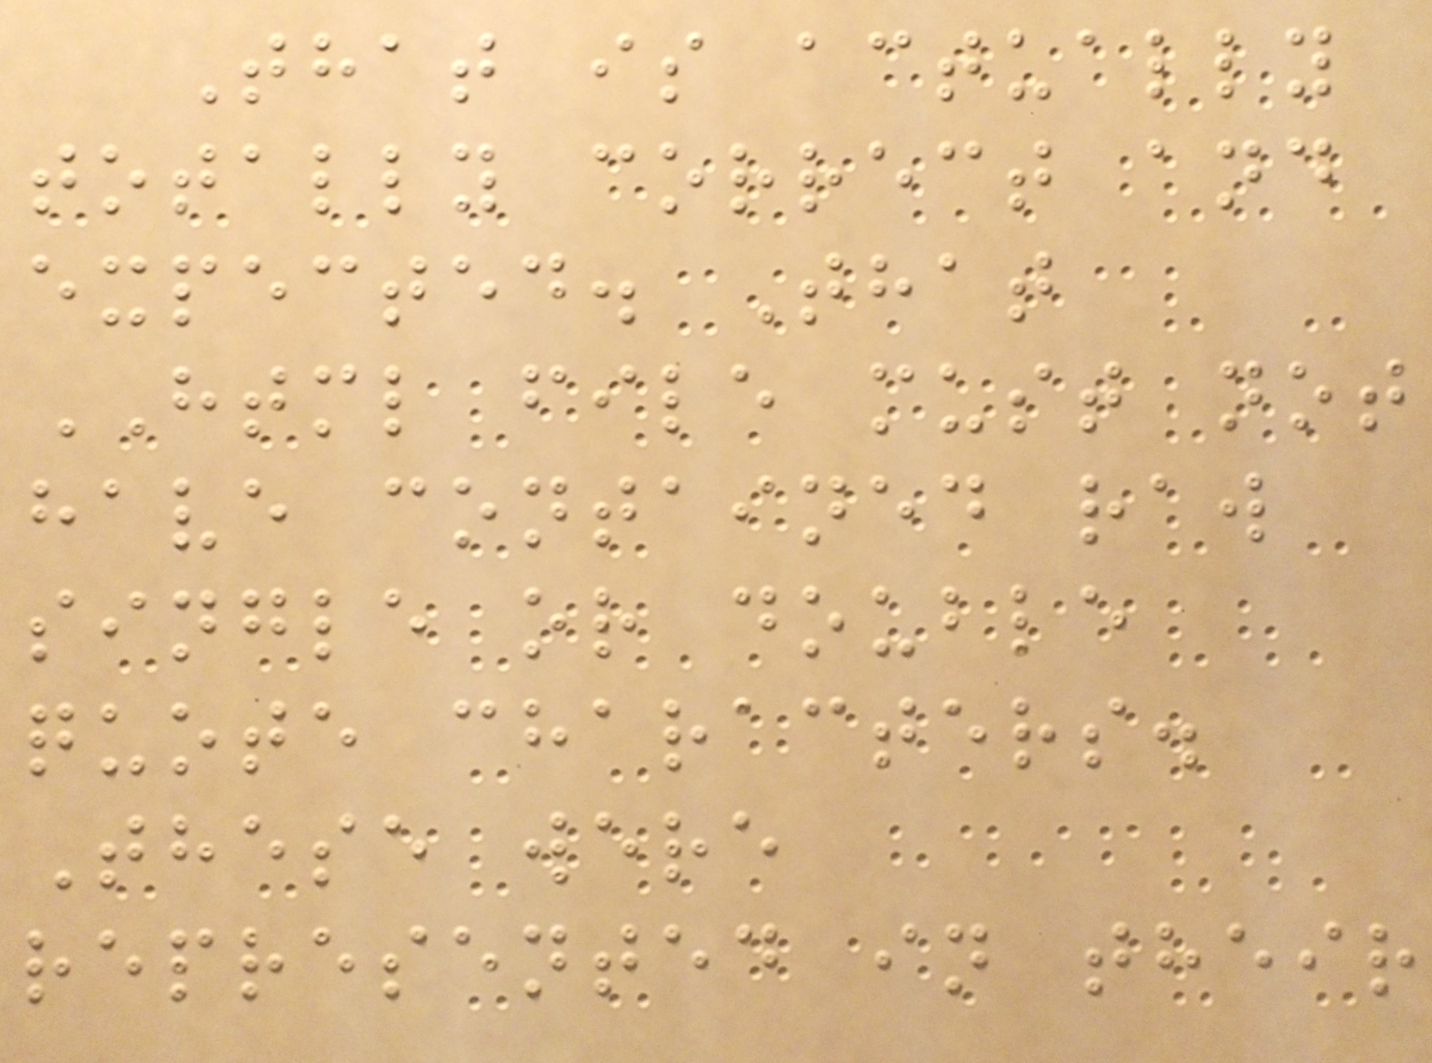That is actually
totally correct and
expected. That
HTML file must not
have contained raw
single or double
quote characters.
These were
represented in their
